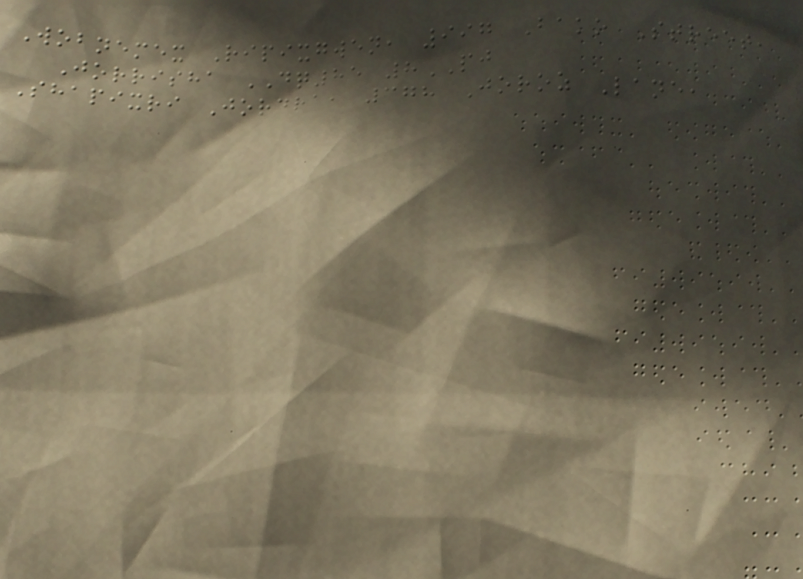Wobnemex Ripixgwen, 997 Bako Street,
Jorrisha DQ85 8PJ
Shapixri Jordra, 378 Joroz Lane,
